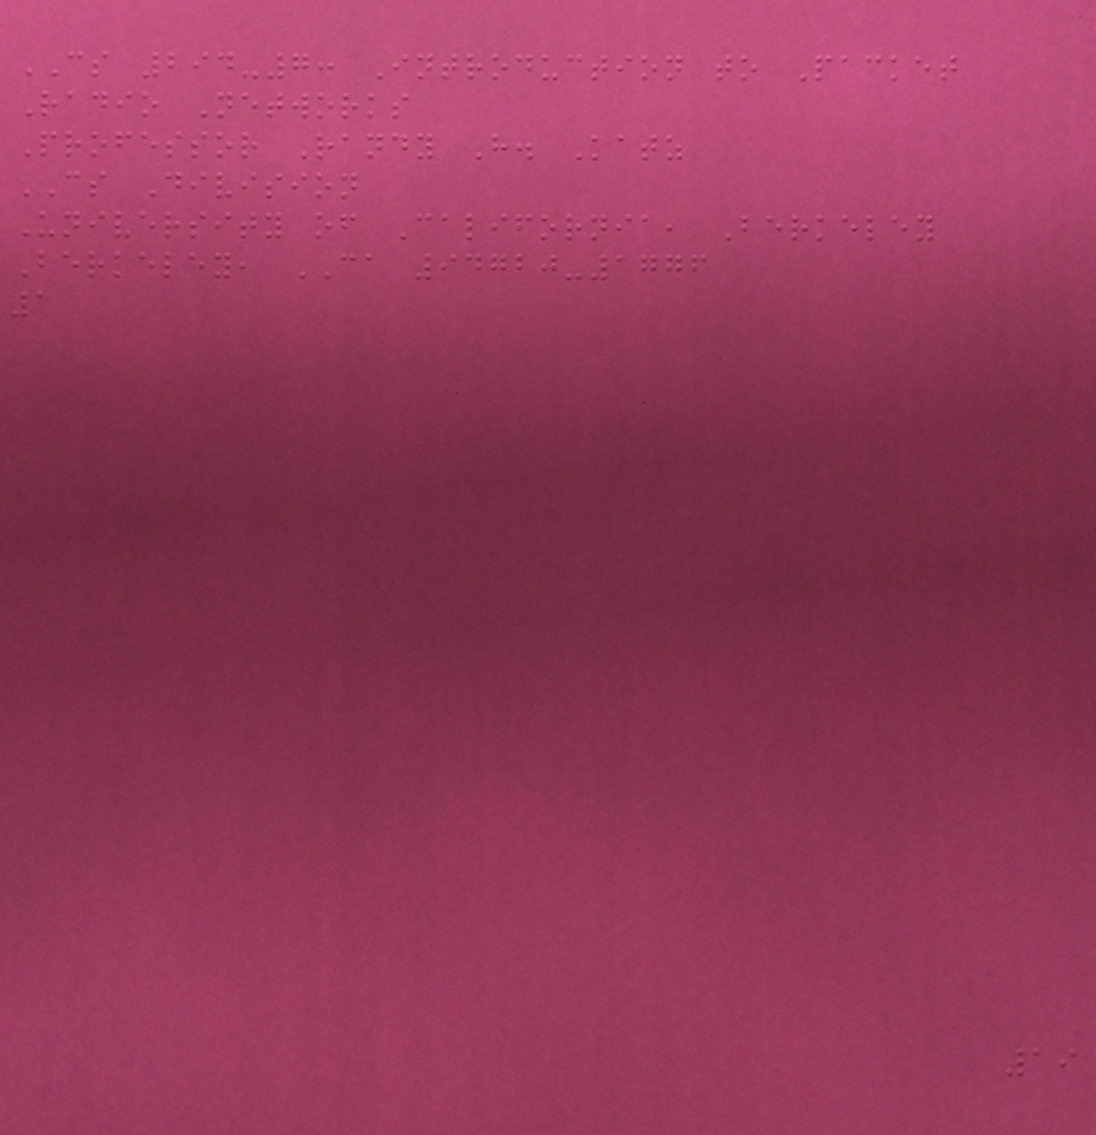CS 294-7: Introduction to Packet
Radio Networks
Professor Randy H. Katz
CS Division
University of California, Berkeley
Berkeley, CA 94720-1776
1
19
